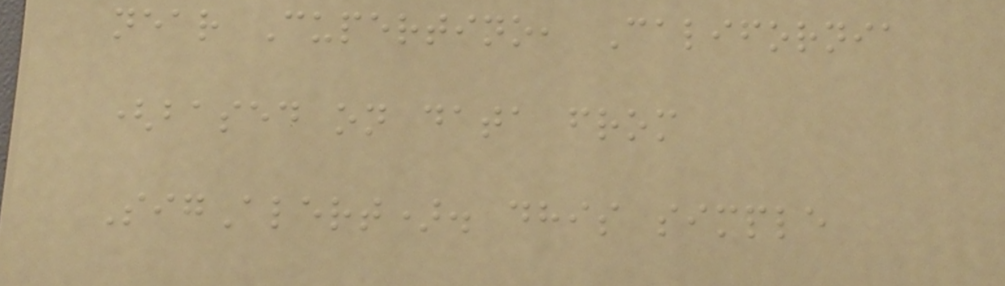near Cupertino, California
(based on data from
SigAlert). dhis simple
